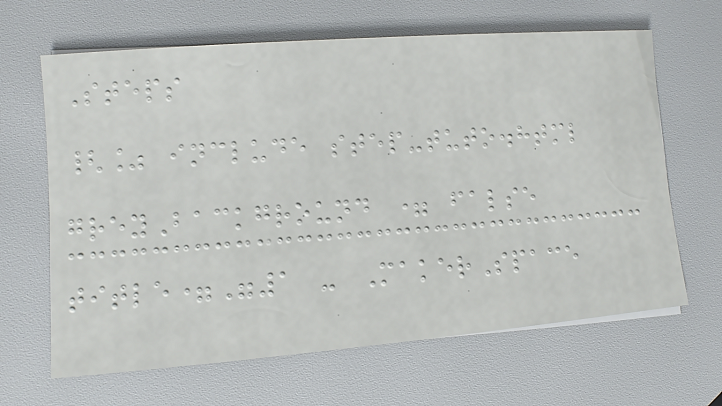Steps
{% include step-tuto.html
greyBackground = false
title="1 - MakerSpace
